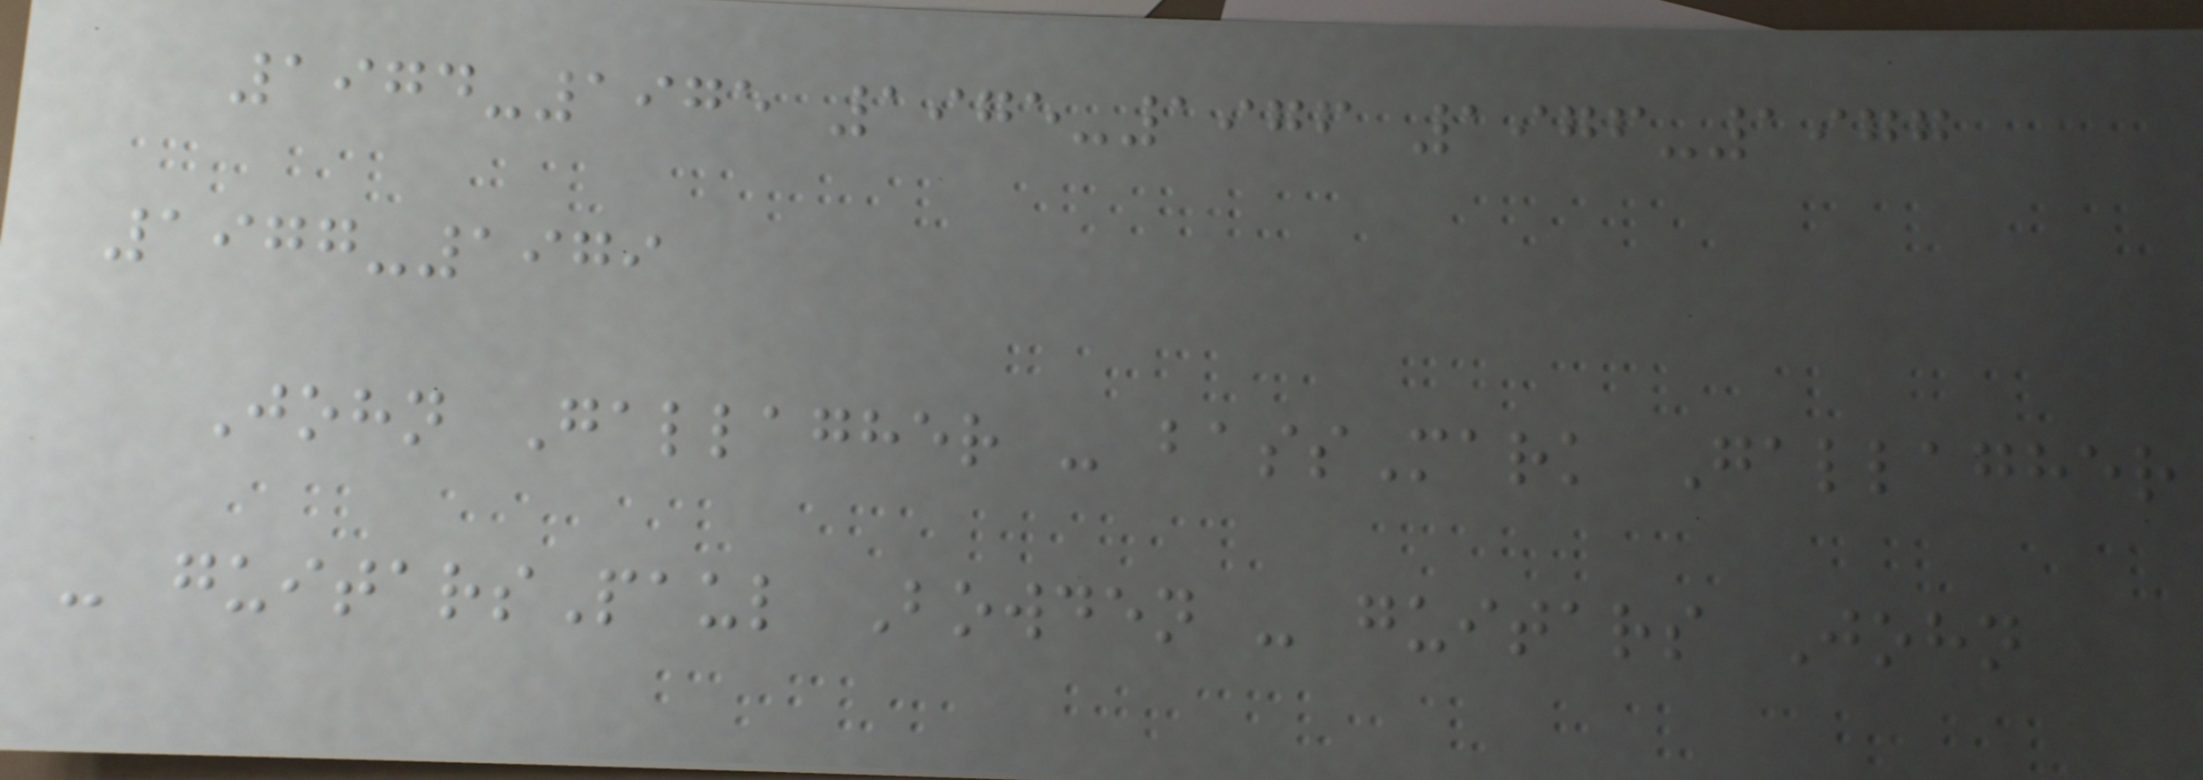1974-1975 1975-1976 1976-1977
1977-1979
John Gallagher - bassMark Gallagher
- guitarsPaul Bowden - guitars John
